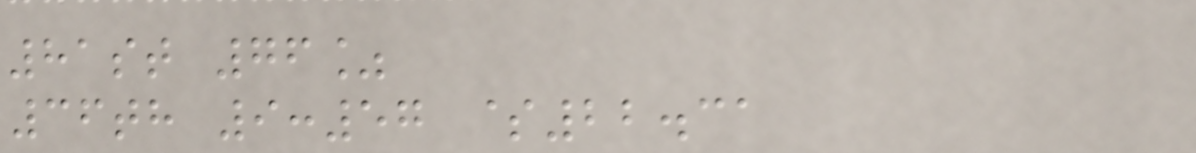81st 76%
36th 9:57 $22.31
